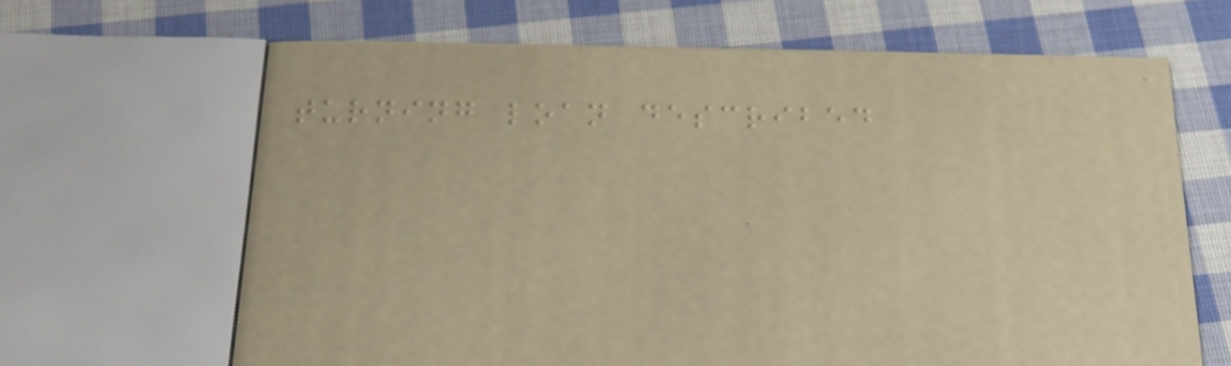turning loan described
